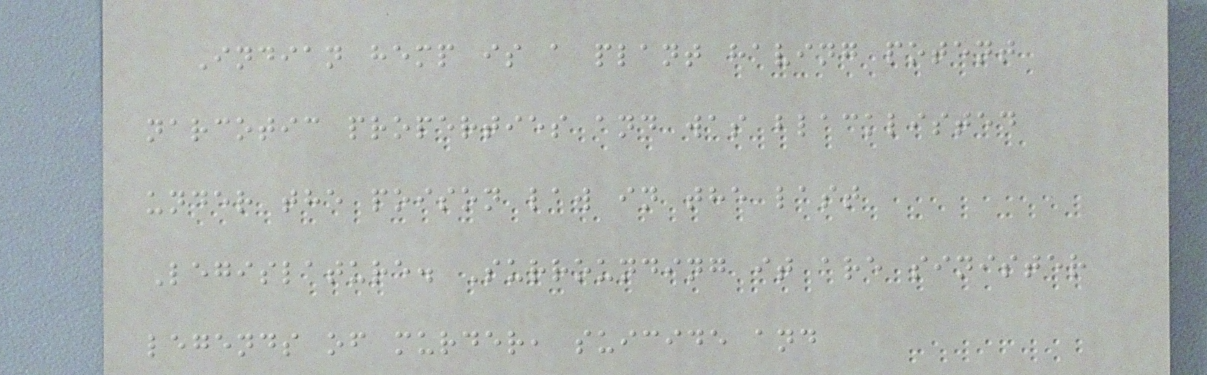Indian hemp is a plant having potent
narcotic properties and was blacklisted
under the poison law in the last
Legislature. Surrounding it are sinister
legends of murder, suicide and
